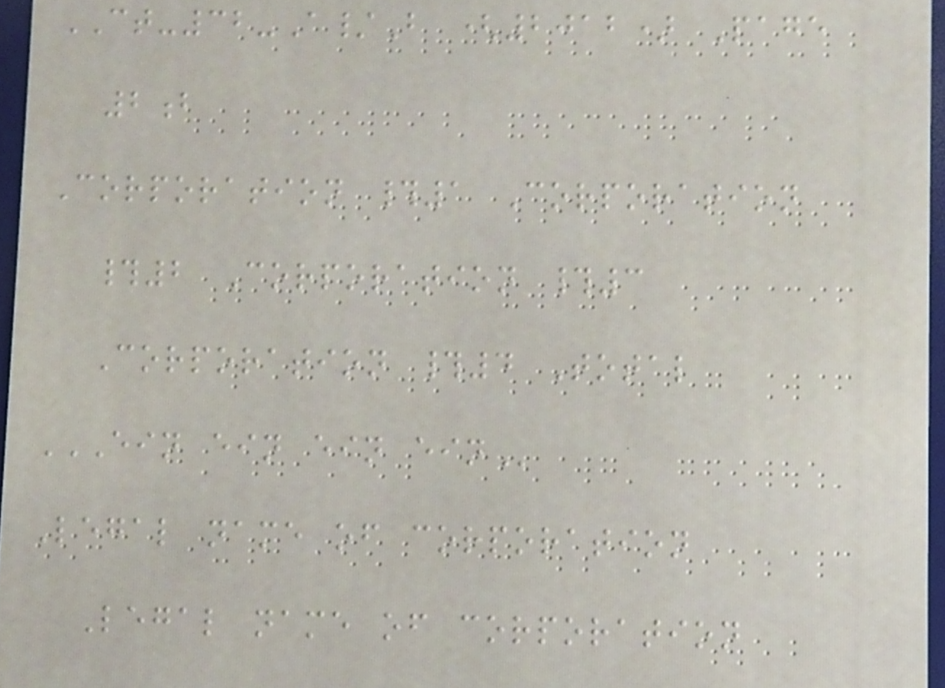CT-32-A/B (2012) Page
2b
Corporation #1 Corporation
#2 Corporation #3
Corporation #4 Total
EIN EIN EIN EIN
Legal name of corporation
Legal name of corporation
